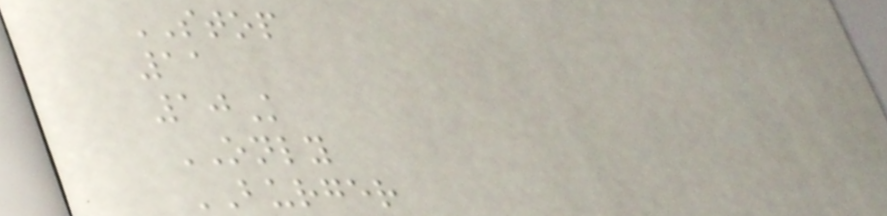STOP
11
10K
ONLY
BURGER
